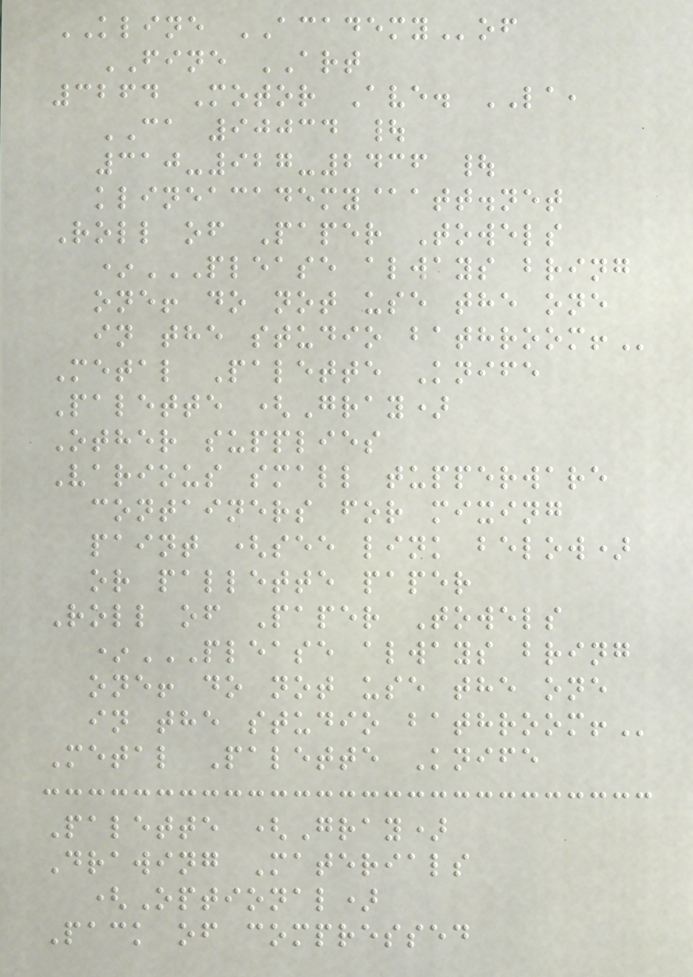KLINE ACADEMYof
FINE ART
3264 Motor Ave. LA,
CA 90034 |
310-927-2436 |
klineacademy@att.net
Roll of Paper Towels
*PLEASE ALWAYS BRING
ONE! DO NOT USE THE ONE
IN THE STUDIO BATHROOM!
Metal Palette Knife
Palette (Gray)
Other supplies
Various small tupperware
containers for mixing
paint (see link below)
or pallette paper
Roll of Paper Towels
*PLEASE ALWAYS BRING
ONE! DO NOT USE THE ONE
IN THE STUDIO BATHROOM!
Metal Palette Knife
Palette (Gray)
Drawing Materials
(Optional)
Pack of compressed
